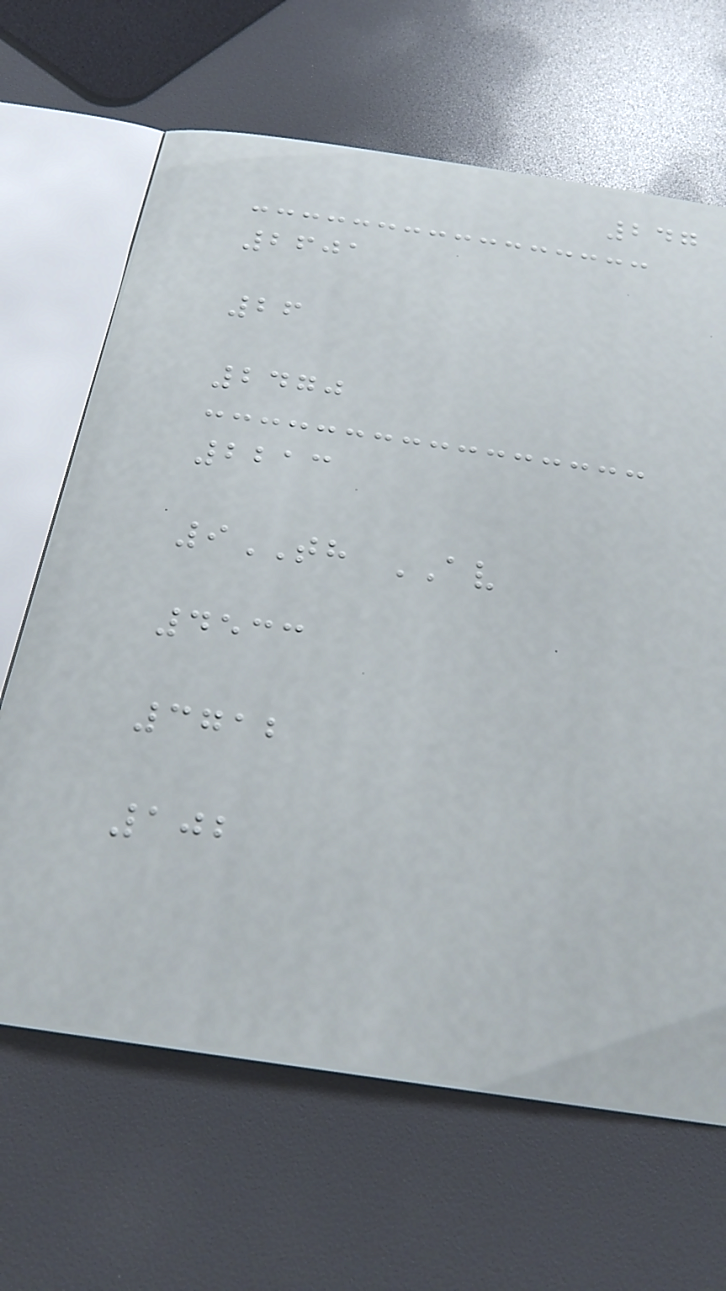247
2601
26
2470
2213
9TH AV
4533
3712
102
